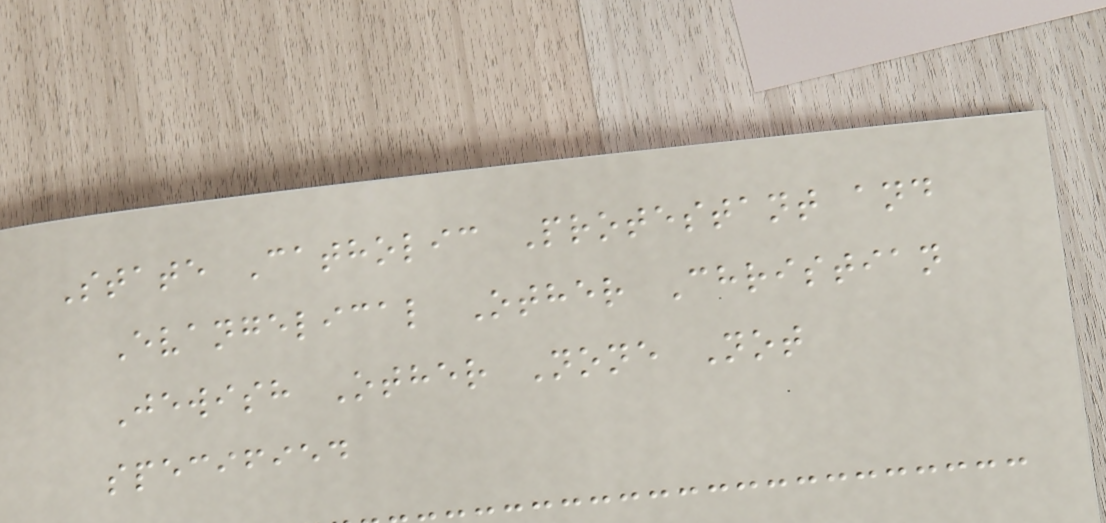State Catholic Protestant and
Evangelical Other Christian
Jewish Other None Not
specified
